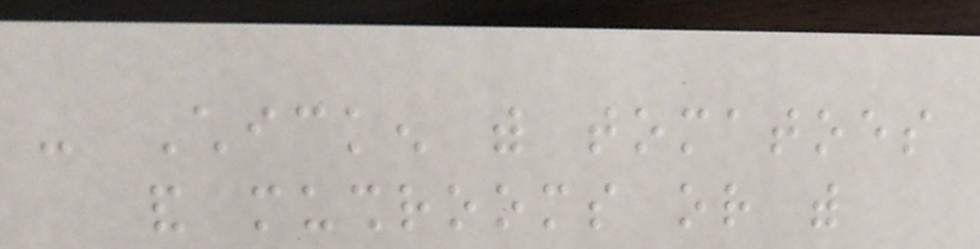- Chicken with tomatoes
and mushrooms or with
